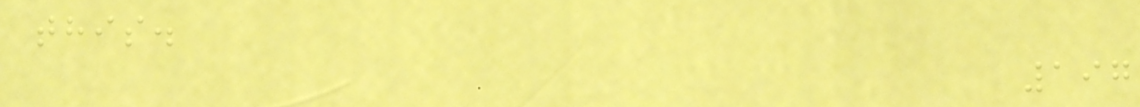this.
197
